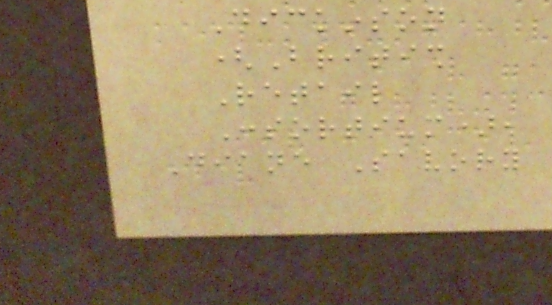Dickinson
(British
Retail
Consortium),
Diane Savory
